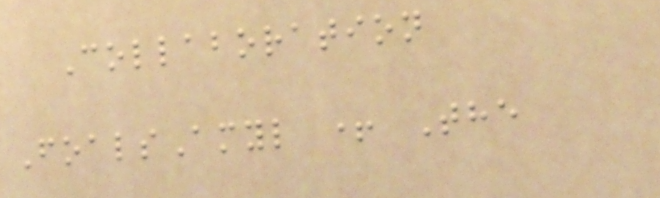Collaboration
FoalsAmyl + The
